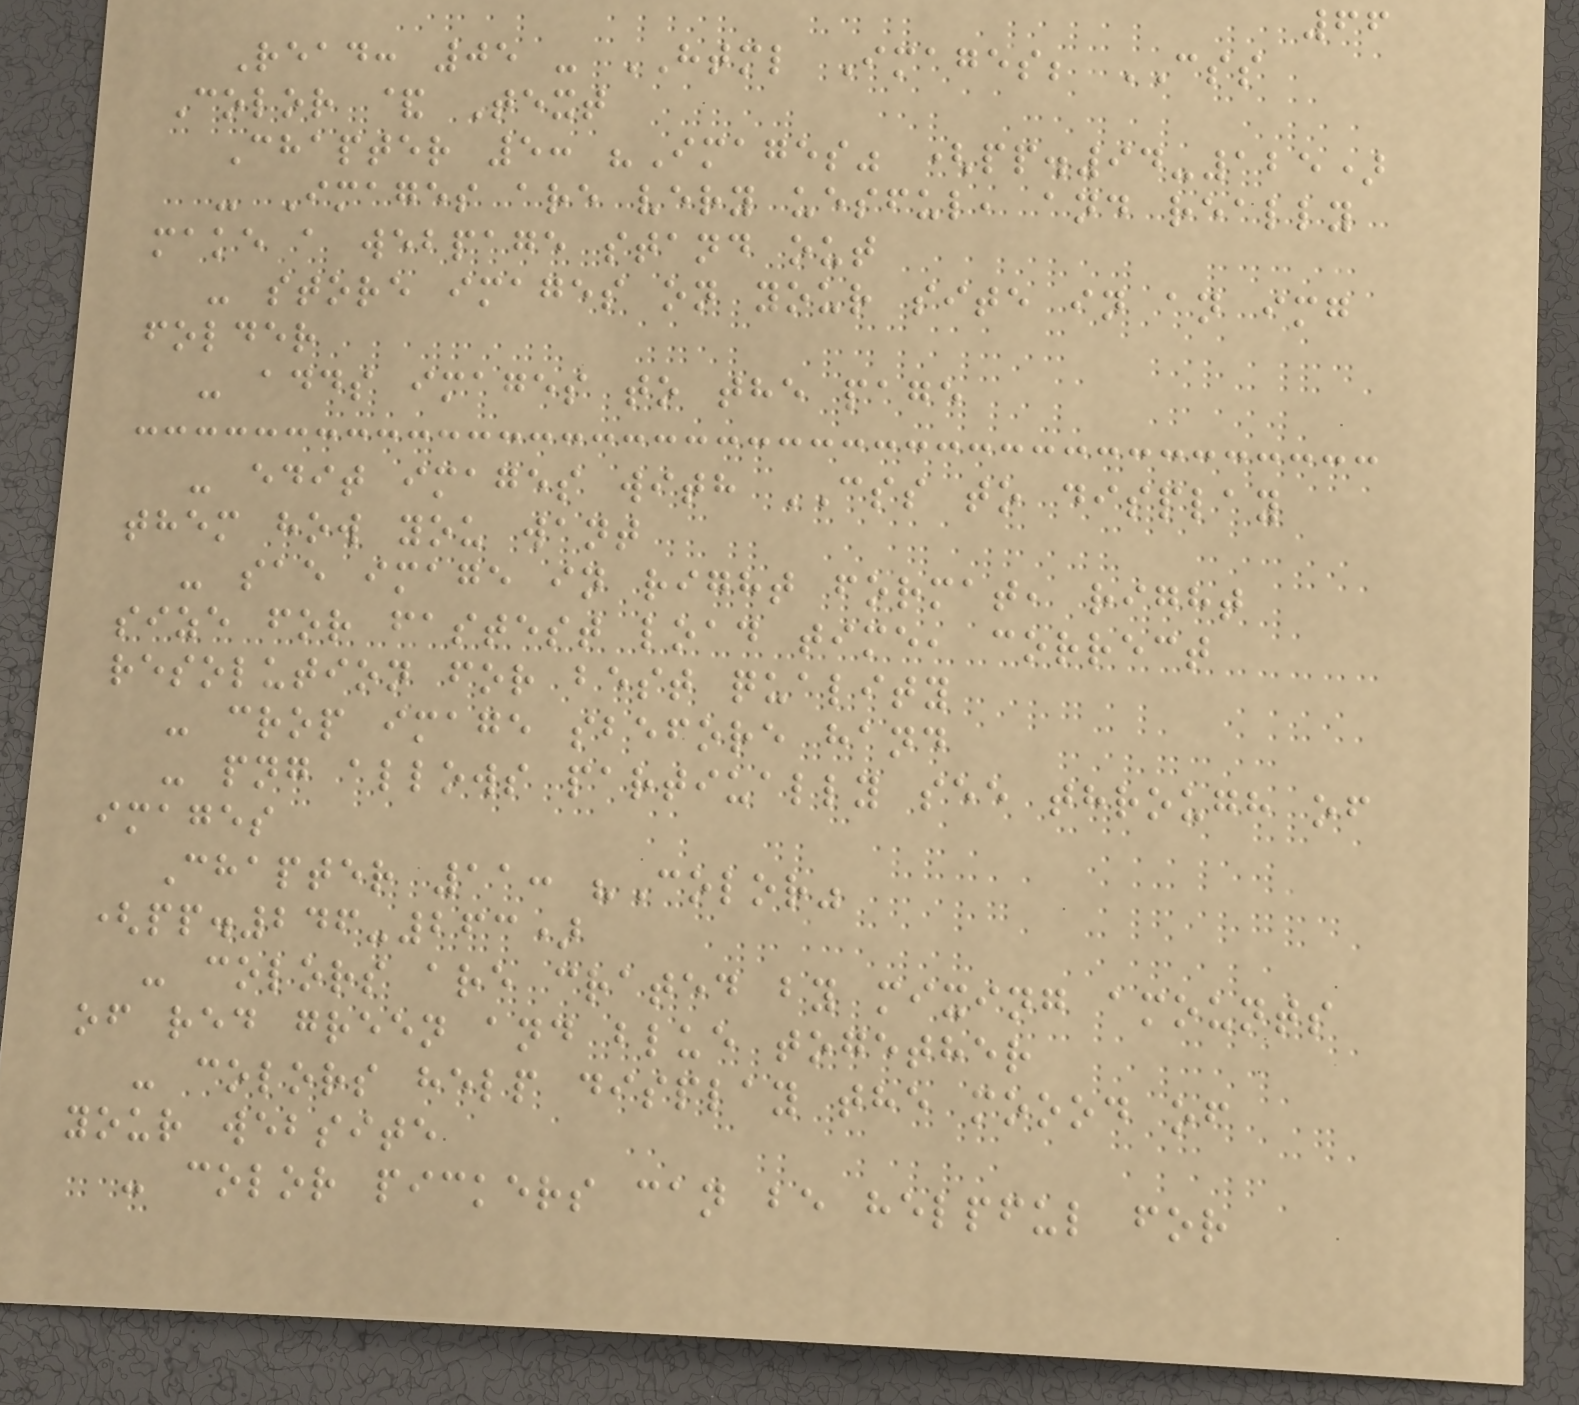66
Read: 05 - HTML Images; CSS
Color & Text
Chapter 5: "Images" (pp.94-125)
- Images are very uesful, and really
make a webpage stand out
- store images on your site in an img
folder
- adds images to the page
- edit images with CSS to display
them how you want
- sae image in right format, right
size for fastest load time, correct
resolution for best quality
- crop image sbefore hand
- png allows partiually see through of
images
Chapter 11: "Color"
(pp.246-263)
- colors are crated by mixing amounts
of red green and blue together
- colors help display the moood of
your website
- color pickers can be helpful for
